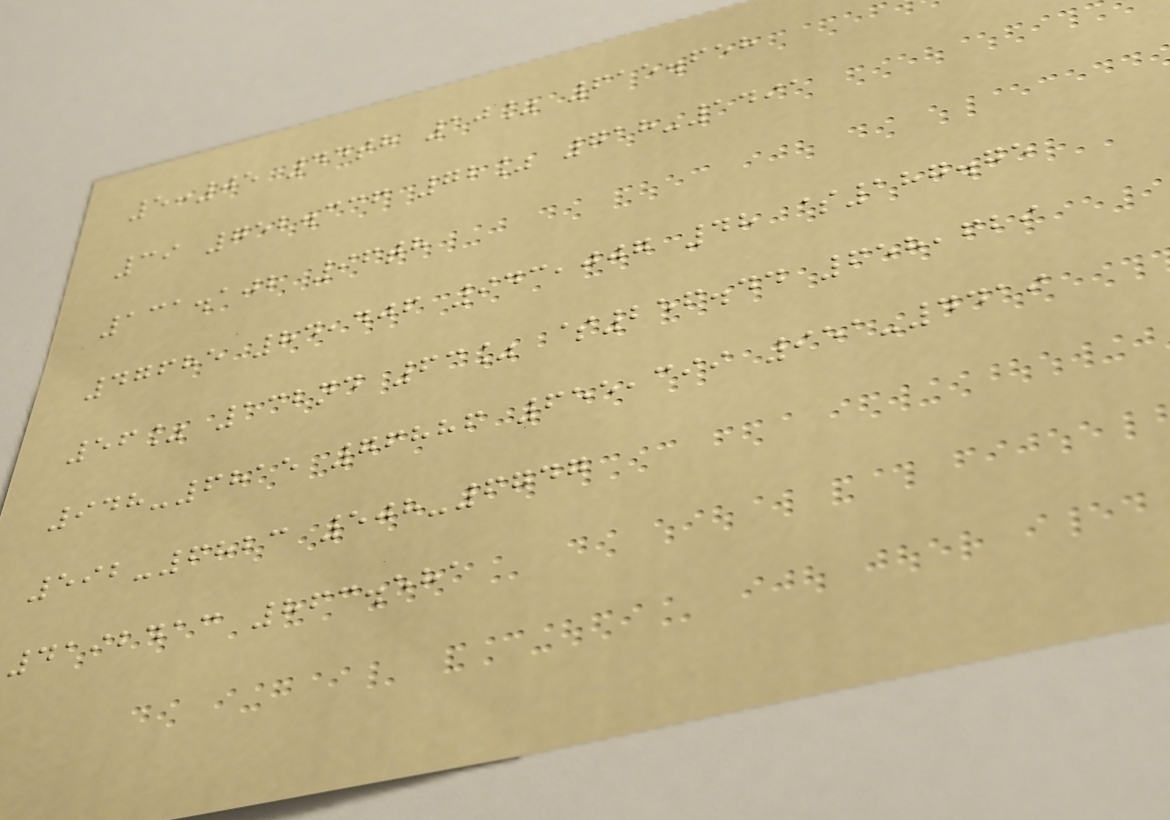5:05 44th 10% 615.658
39 752.336 72% 718-1491
131.102 96th
47685 84,406 943,007 48 $187.75
56% 132nd 63% $256.44 658,629
948-6815 76886 655,399 951-4419
592-6823 508-6747
4192413 863.581
